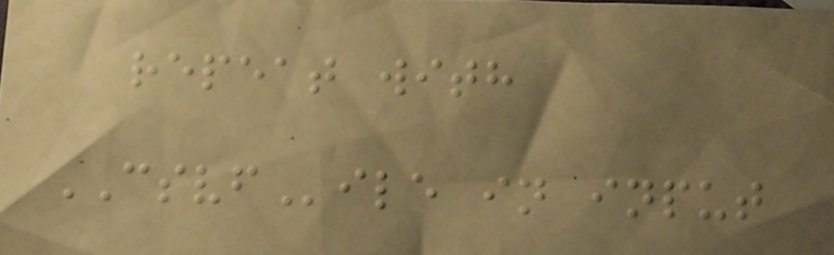repeat with
CSVFile in input
